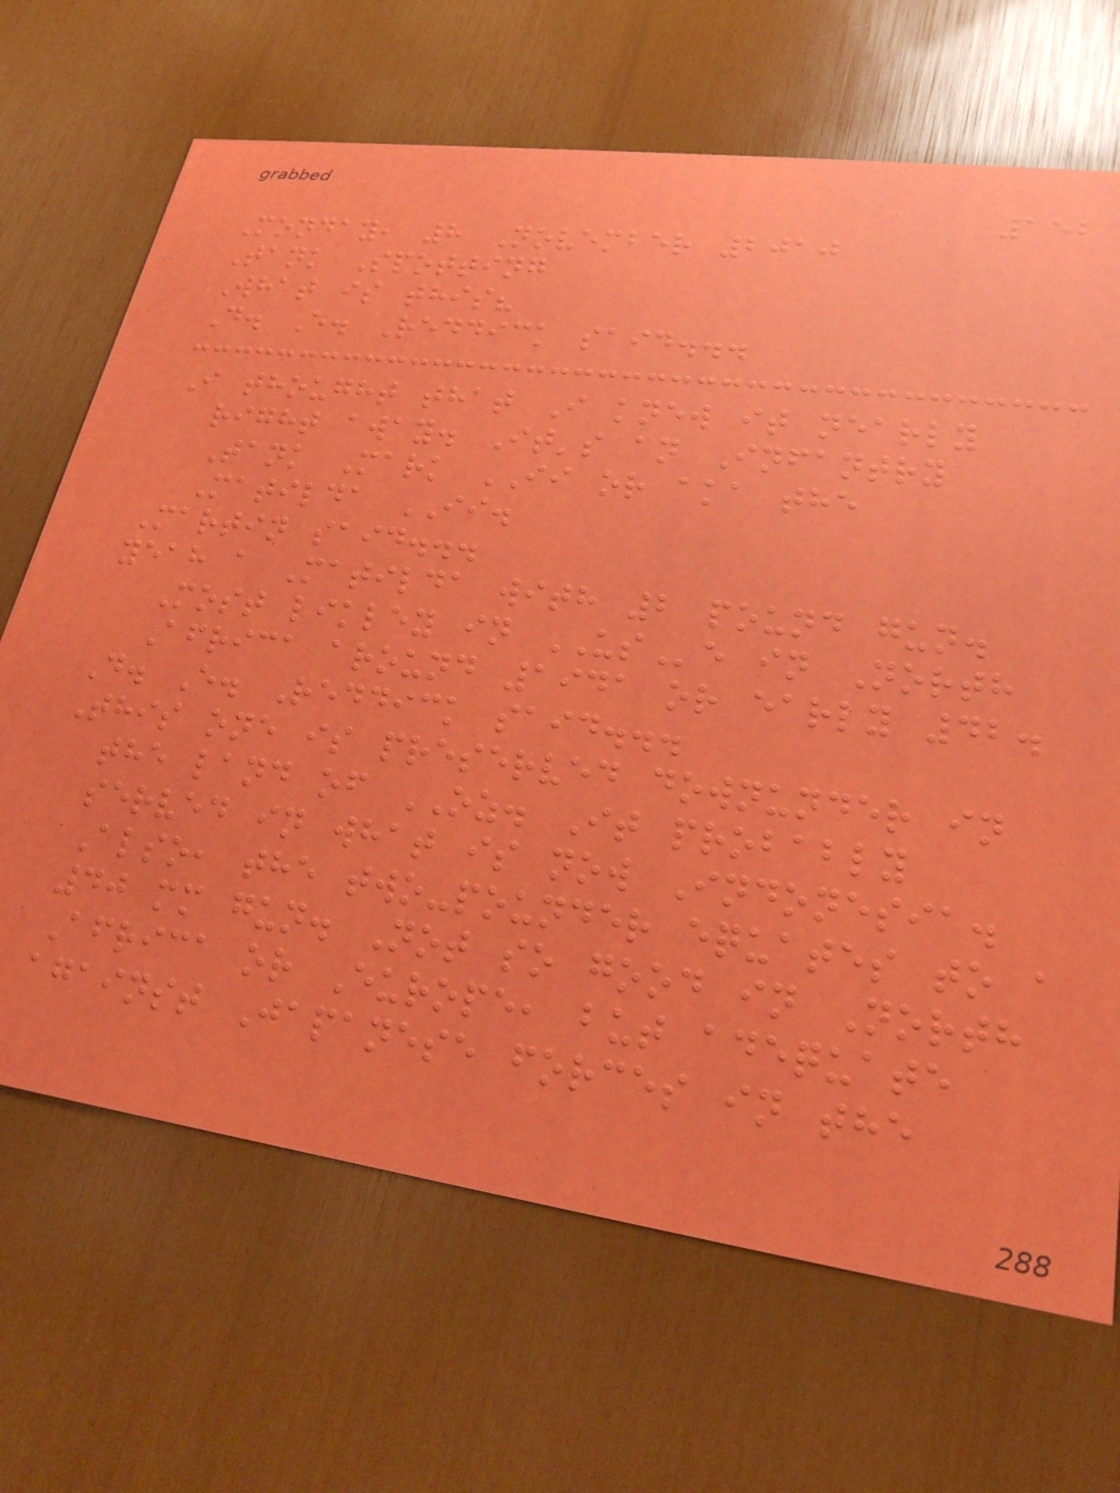152
Monday, 8 November 2010
Tank Spotting
What is this?
D. E. Reddick said...
I thought that I knew it nearly
right away. It's an Infantry
Tank Mark II or aka the
Matilda II.
Martin said...
yeah a Matilda with 2 pound gun.
Most likley in USe in North
Africa around 1941 or early 42.
D. E. Reddick said...
This one is preserved downunder in
the land of OZ. It probably
served in what is now Indonesia.
Also, the two-pounder equates to a
40 mm gun. Not so good in North
Africa or Europe, but adequate
against Japanese forces in the
